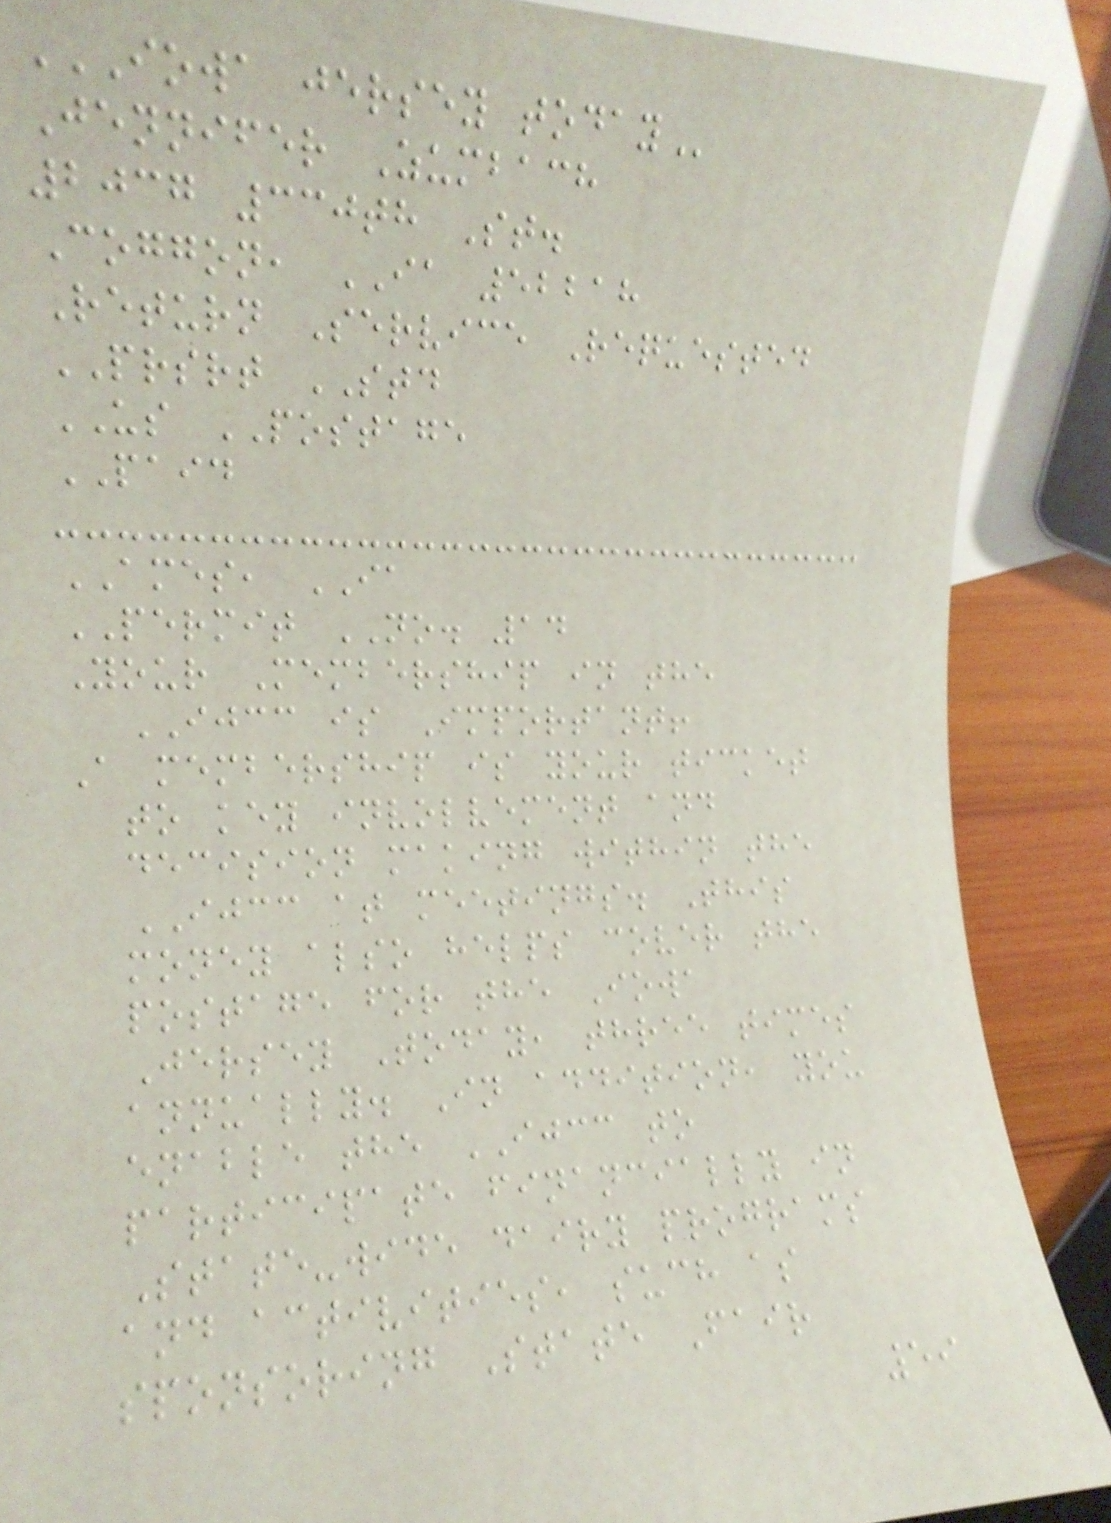IOWA JERSEY TODAY
Jennifer Zumbach
2037 330th St.
Coggon, IA 52218
Return Service Requested
PRSRT STD
US POSTAGE
PAID
AMES, IA
PERMIT NO. 14
Your Membership in the
IJCC is Important!
A membership is your ticket
to key involvement and
decision making within the
IJCC at meetings. This
money also helps cover the
postage for the Iowa
Jersey Today, three times
annually. In addition, you
enable the IJCC to
participate financially in
State-wide dairy programs
and activities, such as
sponsoring State Fair
59
